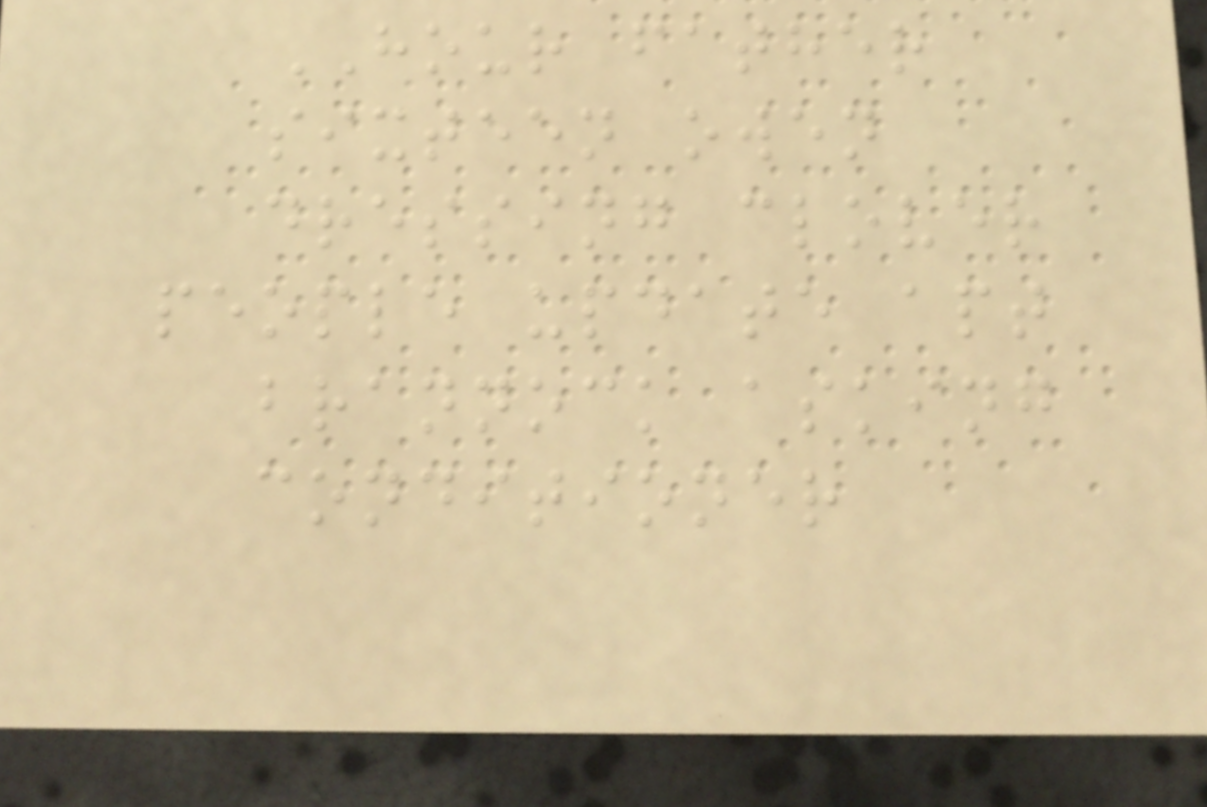HOUR father
sixteen owen
dressing clover
people update apt
brannock asking
conditioner
